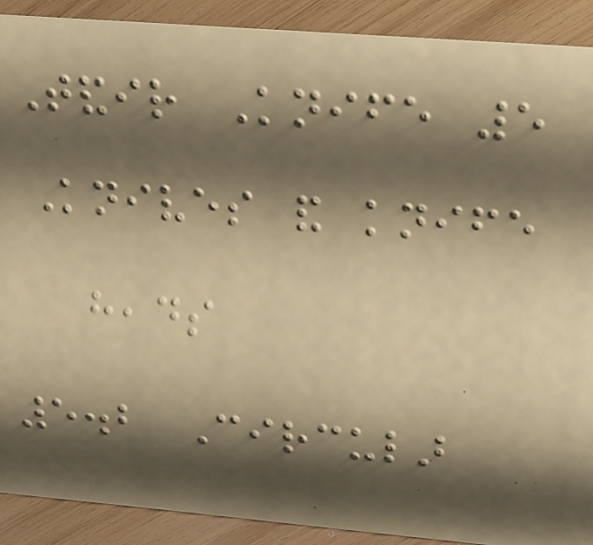Tandir Knife 5
Knives and knife
heads
5.2 Circular
